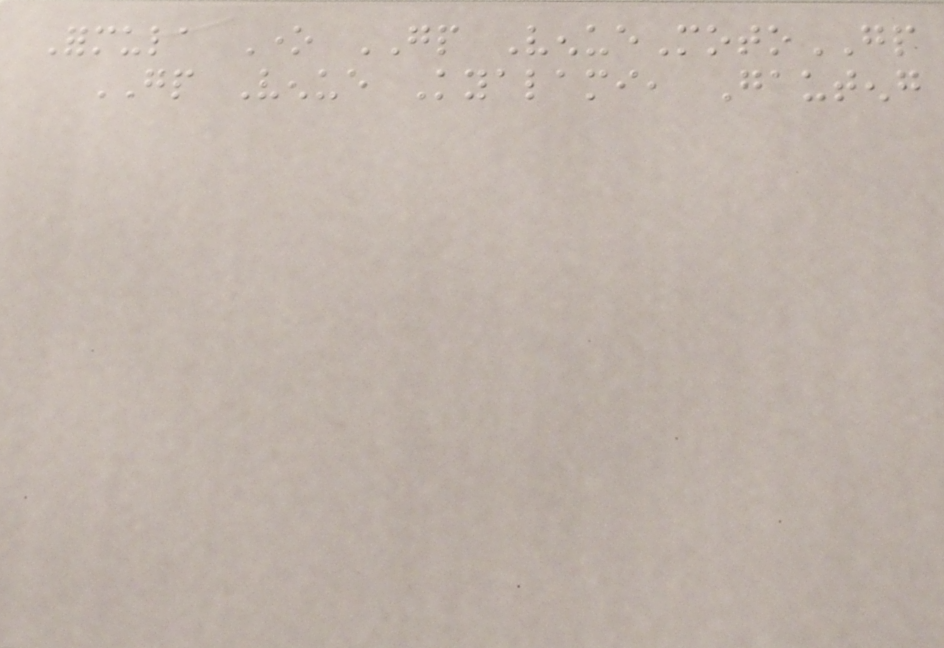Formula One GP VenueMotoGP
GP Venue Kyalami, Gauteng
